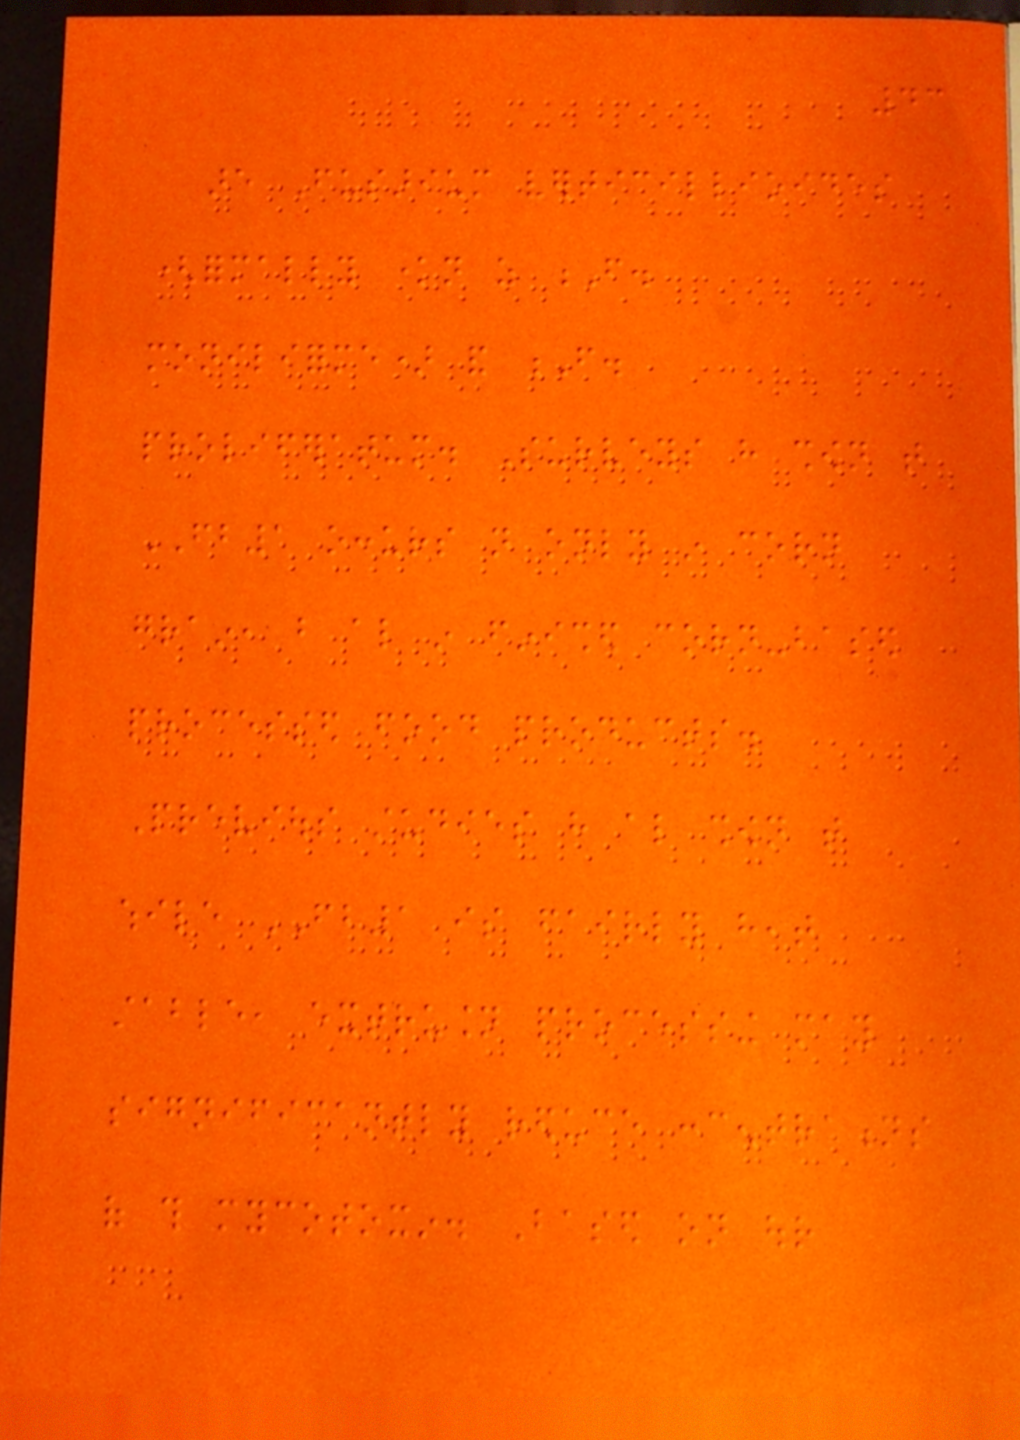43
are Fusarium verticillioides
(formally known as F.
moniliforme) and F.
proliferatum. Surveys have shown that
FB1 occurs not only in corn
grain, but also in finished corn-based
processed food products.
Previous studies have also shown that
while FB1 is fairly heat
stable, extrusion processing may
significantly reduce concentrations
of this mycotoxin. Based on our
